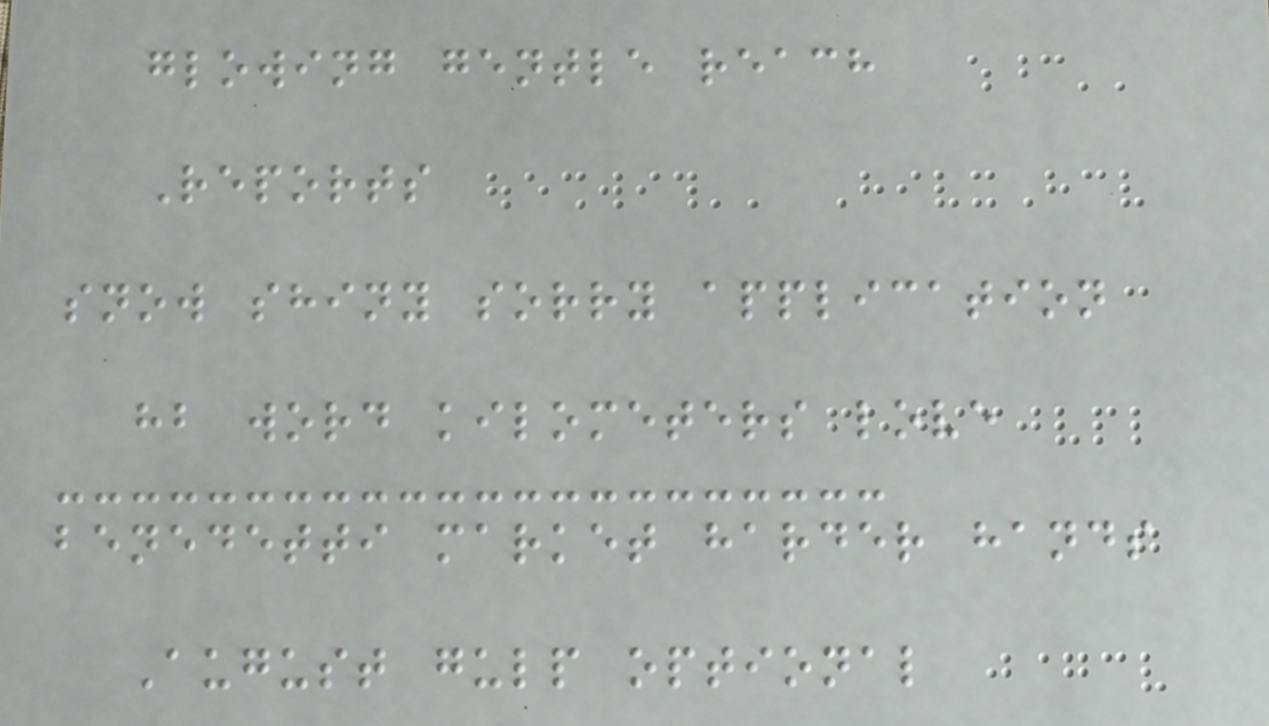glowing gentle reach
Reports
snow shiny sorry application
hb word kilometers love
benedetti market harder hands
August gulp optional
